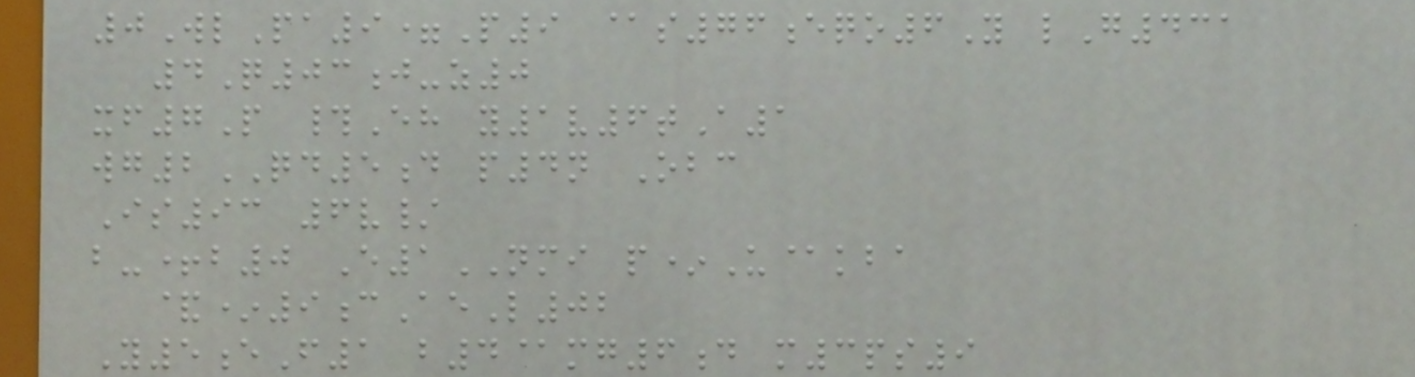0WlPa9=P9 @s76eqo6Y lG431
4Q03j-z0
xf7P #Eh y1v6tA1
wg2QD5d p4n Obc
Is93 6v/
b-+b0 E1NMI p*U@kba
&*9cAeL02
Y5eF1 b4@mg6d m3ps9
